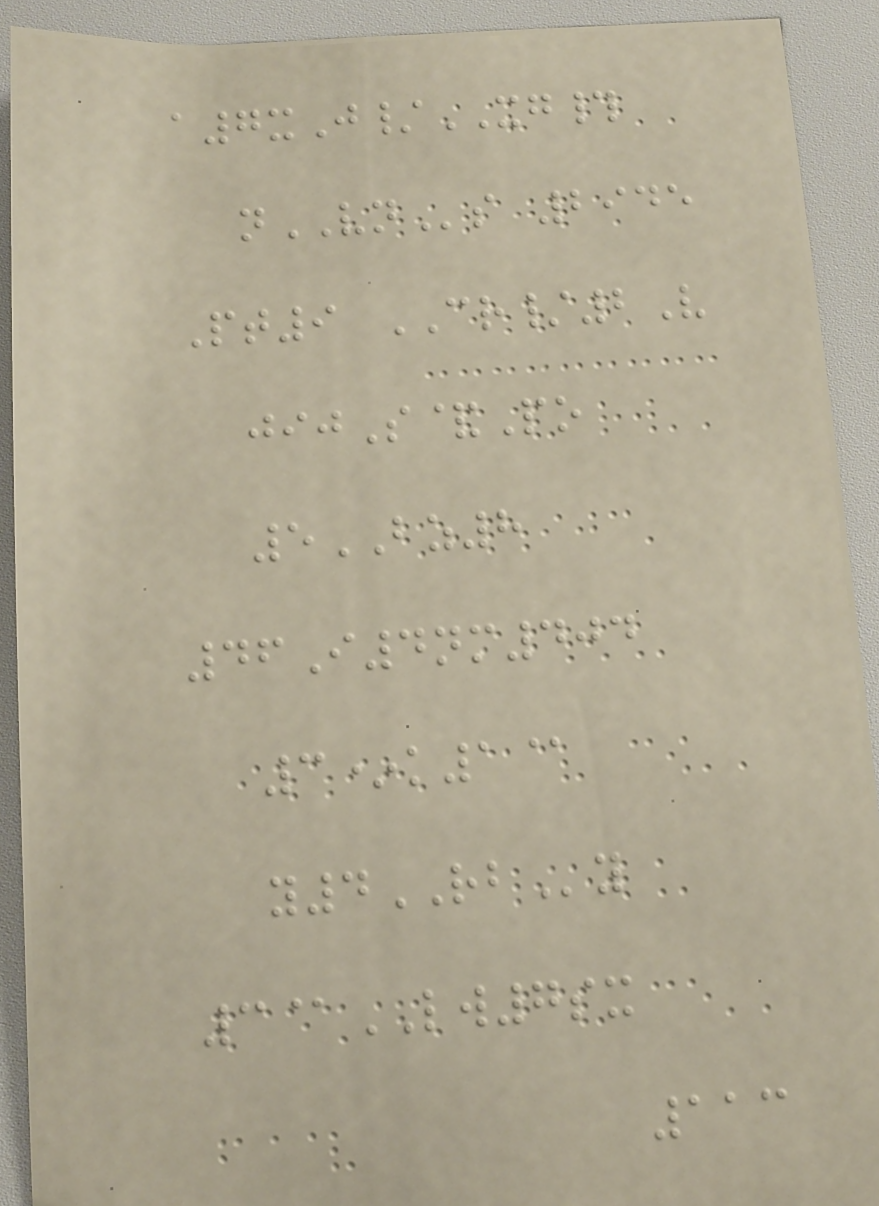a7xJ/XG#
nVNs 2945
Pt9 CR/2V
jijS&Po
5BZ8
46I4nm404
3*k1@
y4RBy
3@LW7sx
113
